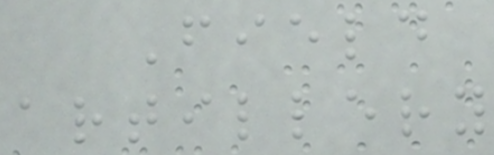Field
artillery
